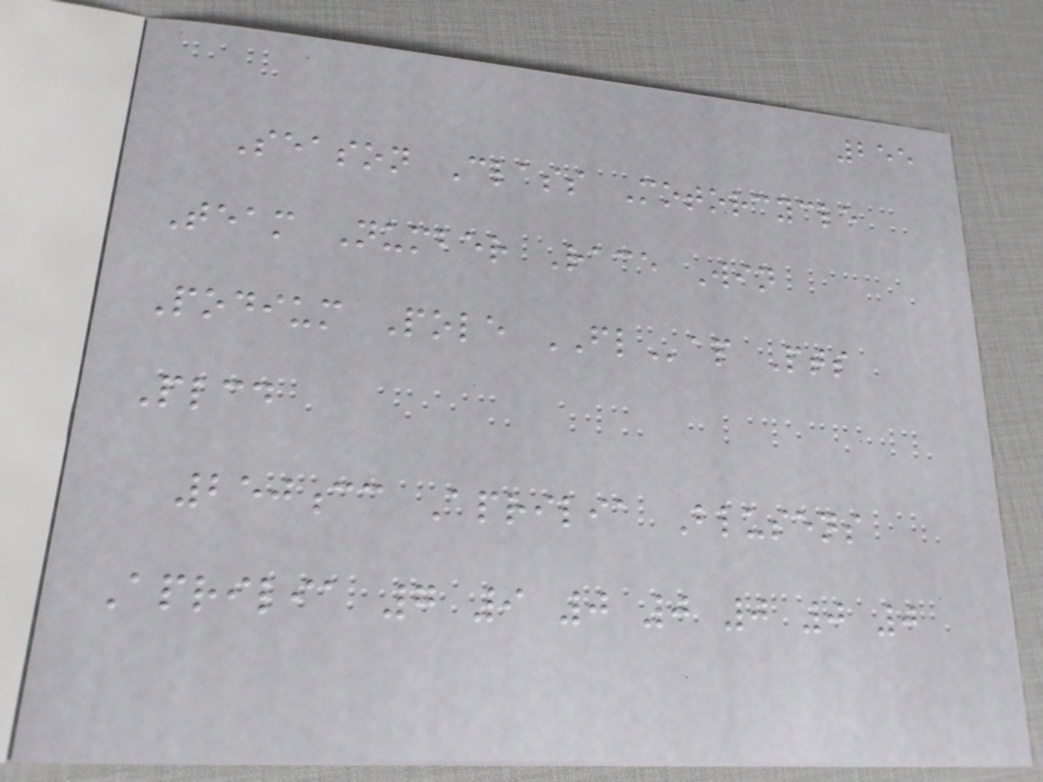255
Season Class Motorcycle
Team Number Race Win
Podium Pole FLap Pts
Plcd
250cc Aprilia Blusens
Aprilia 7 9 0 0 0 0 0
